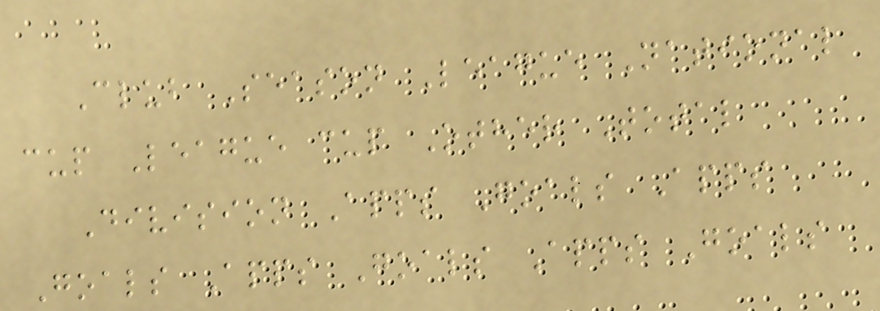Club Season League National
cup League cup Other Total
Division Apps Goals Apps
Goals Apps Goals Apps Goals
